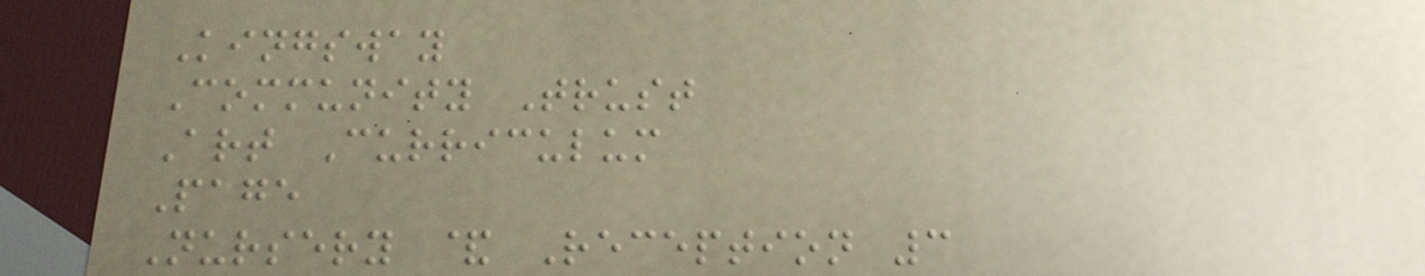Kingsway
Community Trust
Art Curriculum
Page
Nursery & Reception 3
